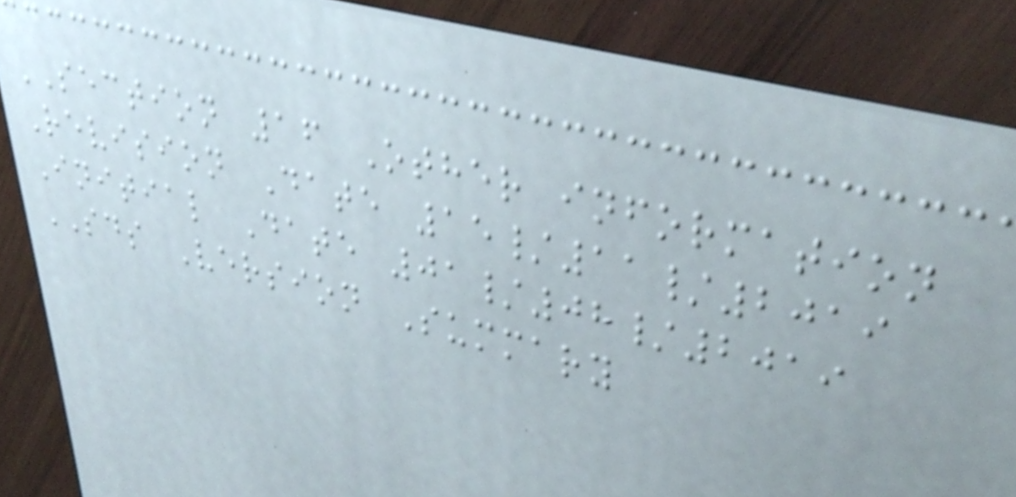SECTION 16 Other information
Revision Date 15/11/2019
Initial Date 01/08/2019
SDS Version Summary
